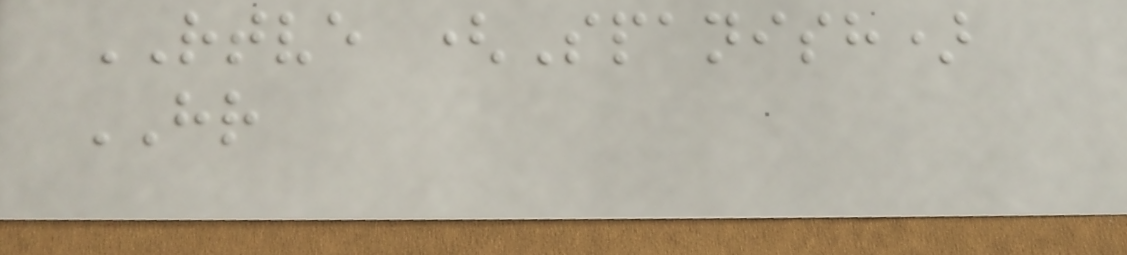RTVE (Spanish)
HR
